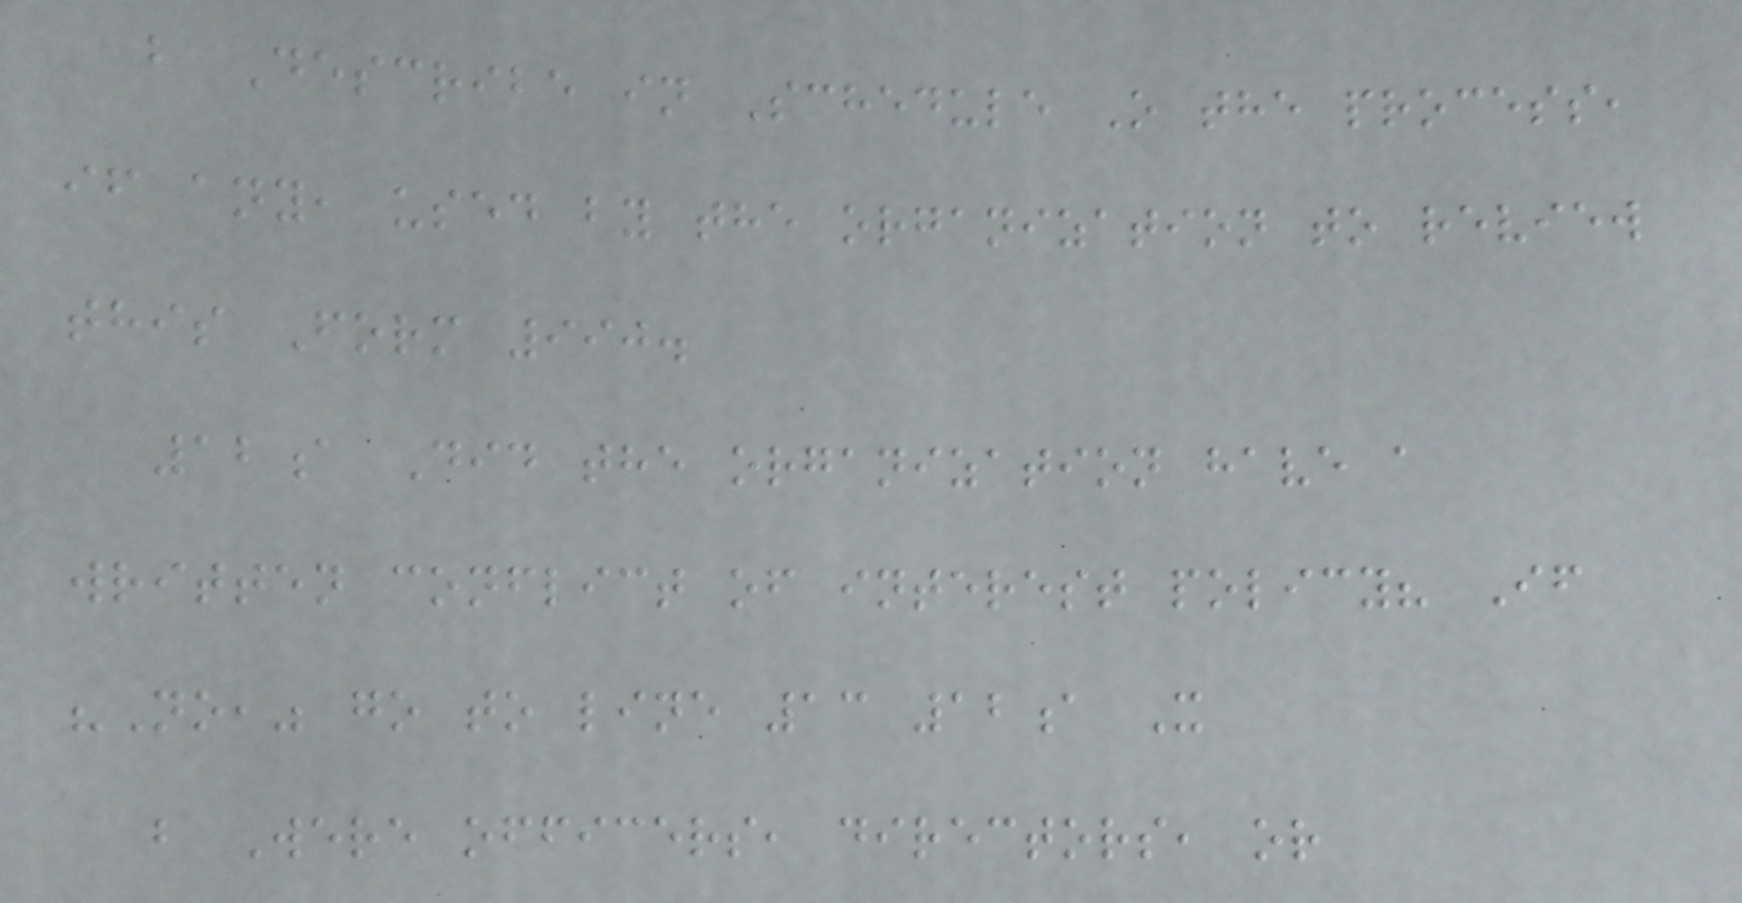b Describe in Schedule O the process,
if any, used by the organization to review
this Form 990.
12a Did the organization have a
written conflict of interest policy? If
"No," go to line 13 12a X
b Were officers, directors, or
